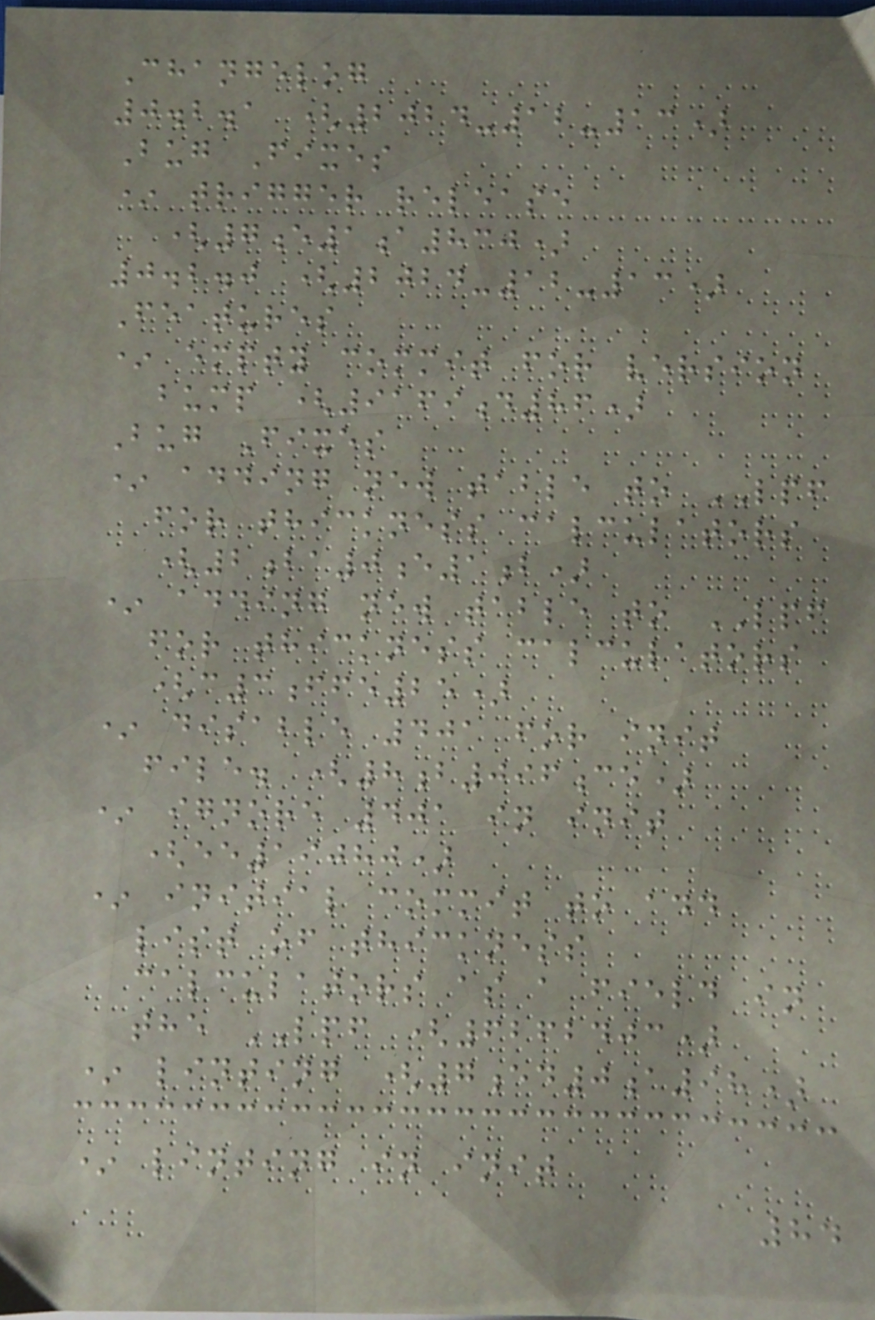Changelog
0.2.1 (2024-12-13)
Bug Fixes
* trigger release
(7e1a830)
0.2.0 (2024-12-13)
Features
* empty commit for version
bump (9169d86)
Bug Fixes
* adding new table to LPF
for thickness calculators
(2ba0e1b)
* adding new table to LPF
for thickness calculators
(c3ffe25)
* disable 401 for init
file. (8b096ce)
* ignore 401 in init
(ee19080)
* initial commit to add
list of thickness
calculators as a field in
the LPF (6262403)
* linting (7ed0a98)
* linting in init
84
